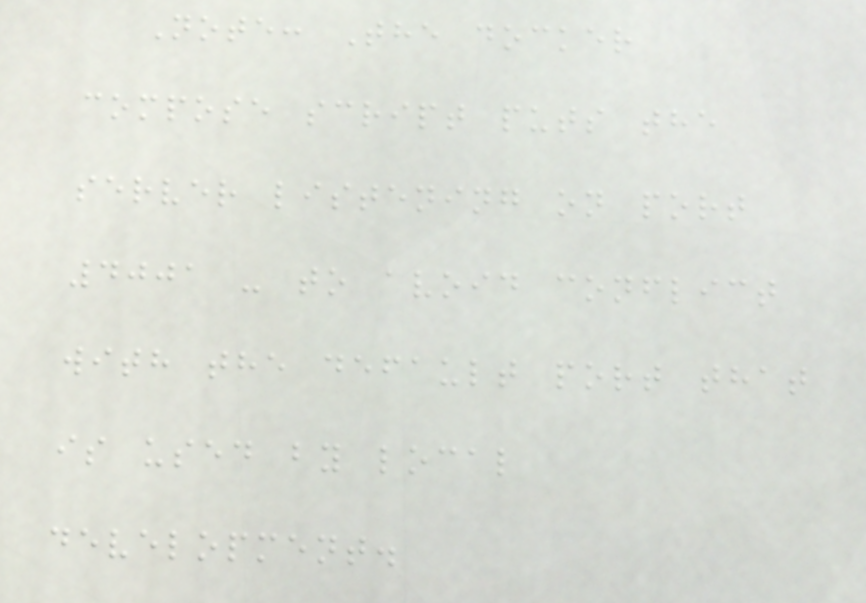Note: The docker
compose script puts the
server listening on port
4001 - to avoid conflict
with the default port that
is used by local
development.
